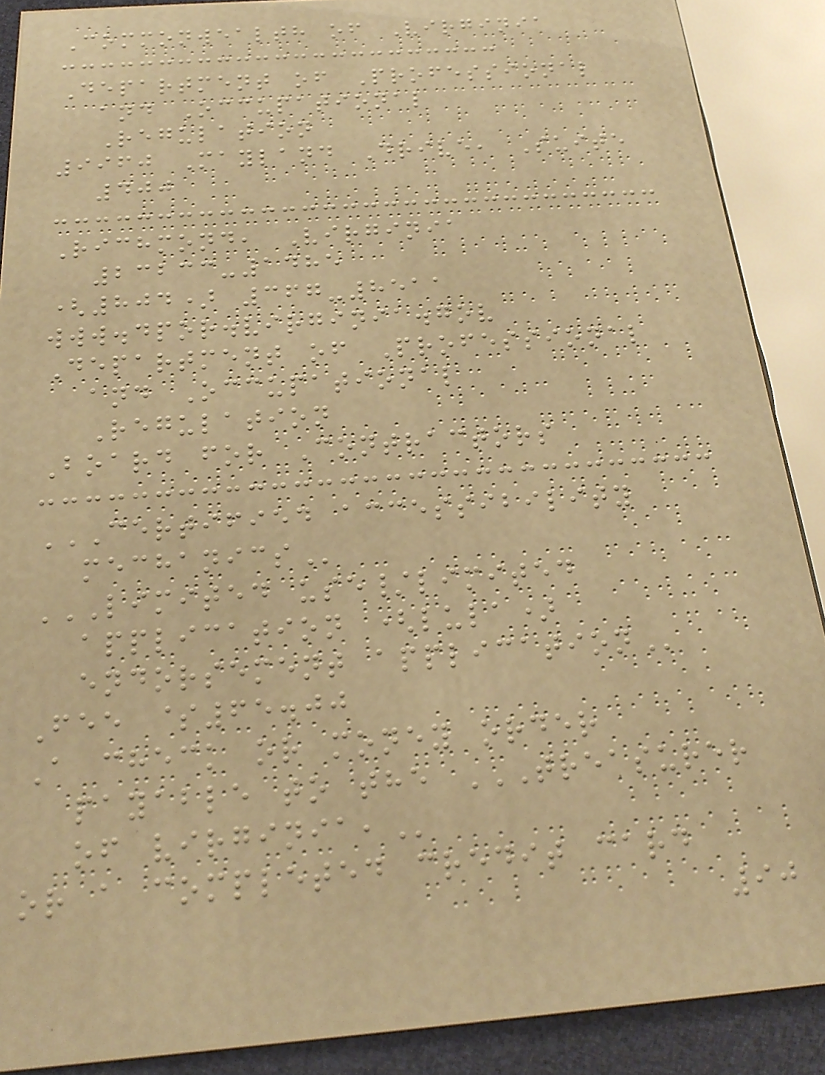Commonwealth of Virginia
Department of Professional
and Occupational
Regulation
9960 Mayland Drive, Suite
400
Richmond, Virginia
23233-1485
(804) 367-8511
www.dpor.virginia.gov
Department of Professional
and Occupational
Regulation
Board for Contractors
CERTIFIED ACCESSIBILITY
MECHANICS
LIMITED USE/LIMITED
APPLICATION (LULA)
ENDORSEMENT APPLICATION
Fee $65.00
A check or money order
payable to the TREASURER
OF VIRGINIA,
or a completed credit card
90
